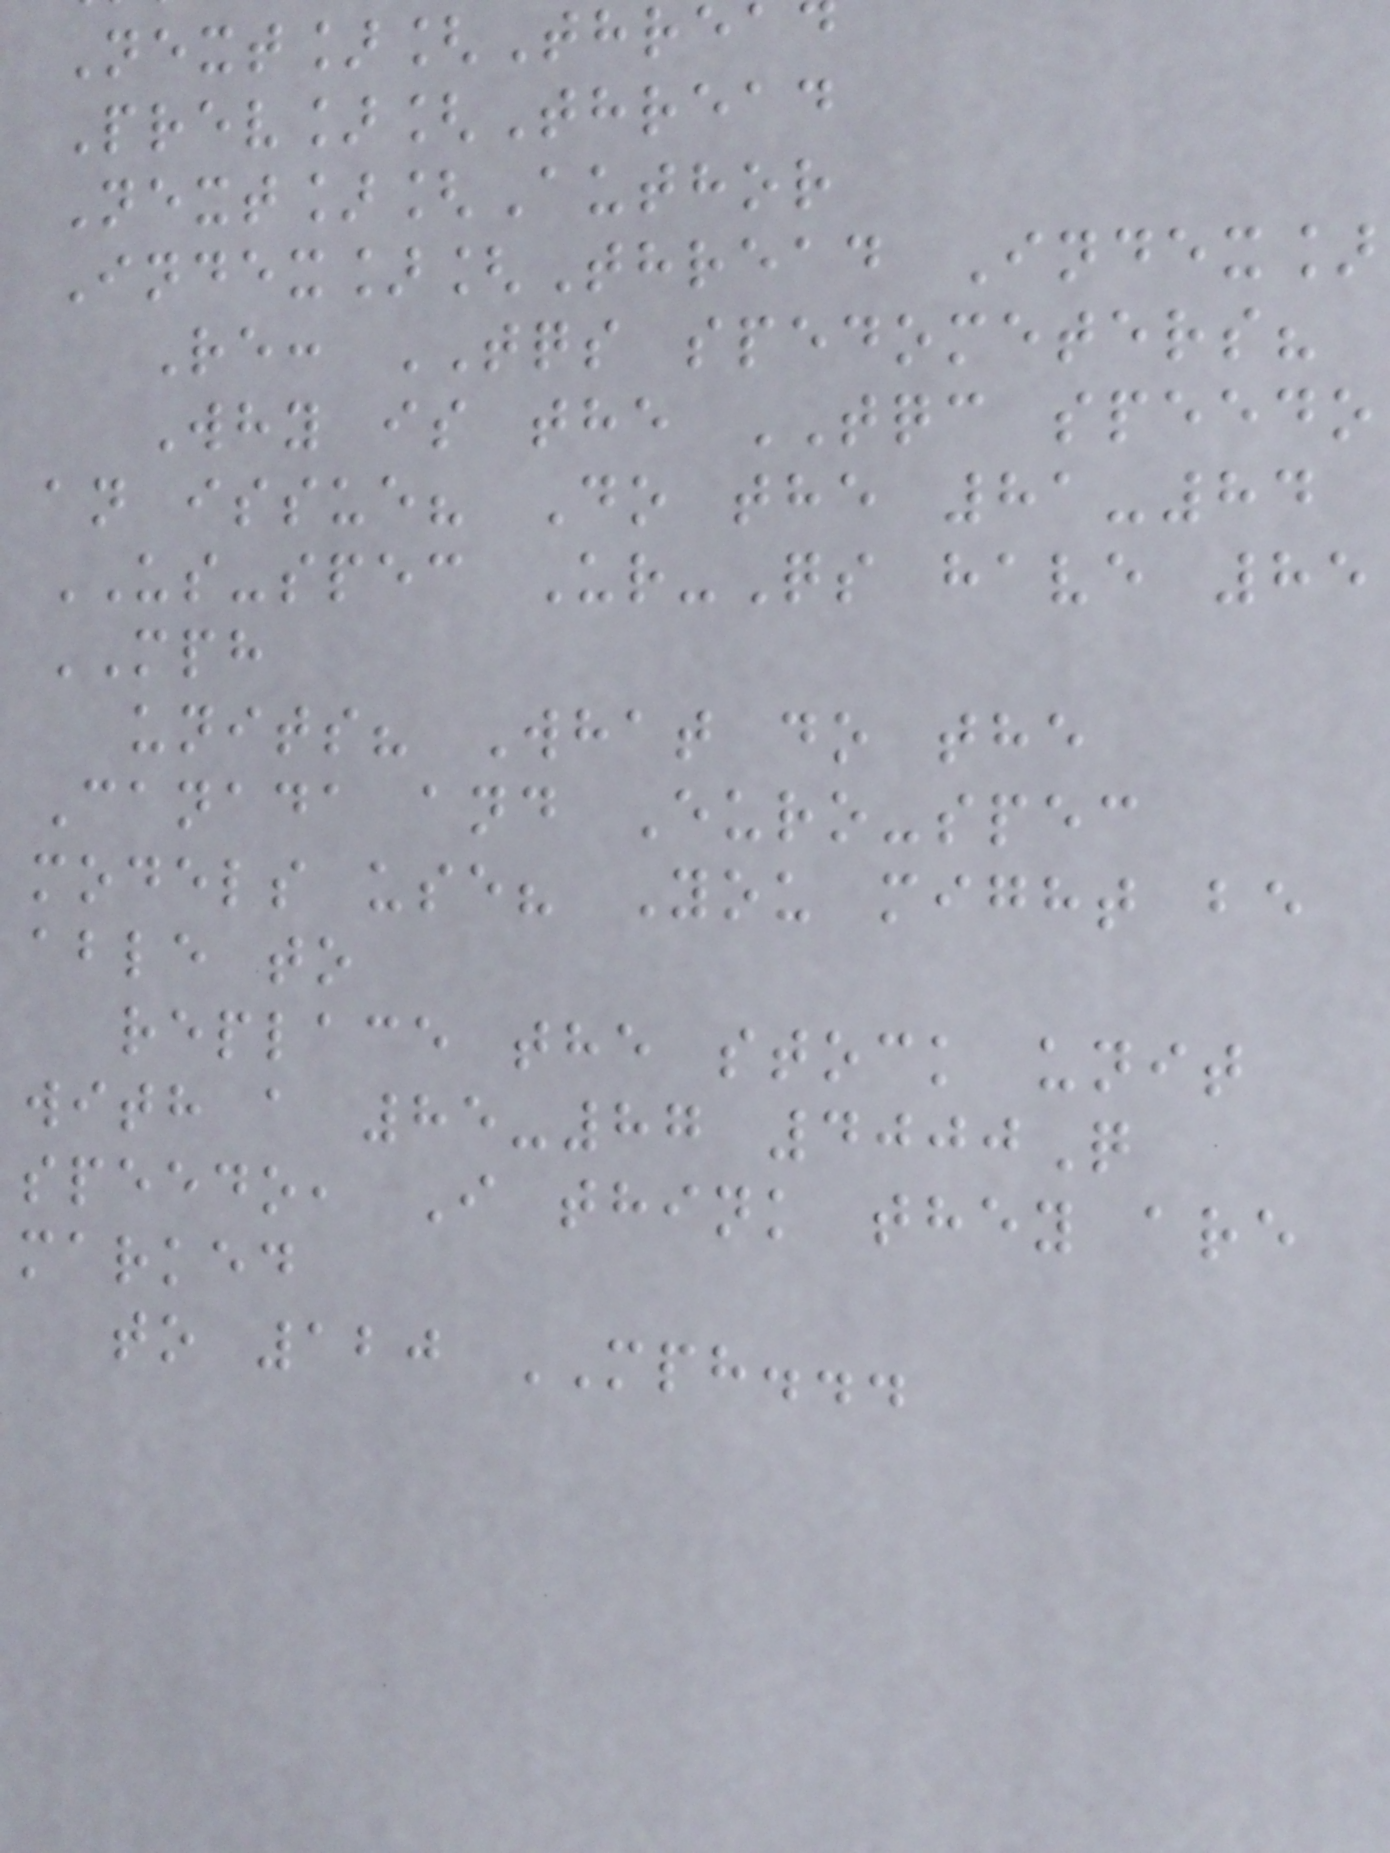Next][Threa
Prev][Thread
Next][Author
Index][Thread Index]
Re: TQS spedometers?
Why is the TQC speedo
an issue? Do the 81-84
US-spec Ur-Qs have 85
MPH
units? What do the
Canada and Euro-spec
models use? You might be
able to
replace the stock unit
with a 85-87 4000Q
speedo, I think they are
marked
to 120 MPH...
